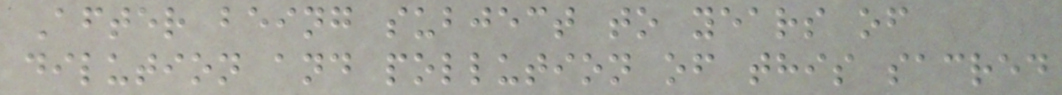After being subject to years of
dilution and pollution of this sacred
